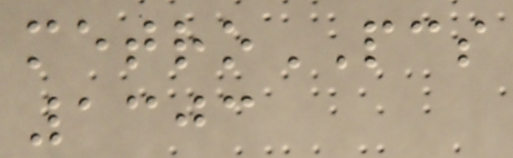metroPCS
1303
